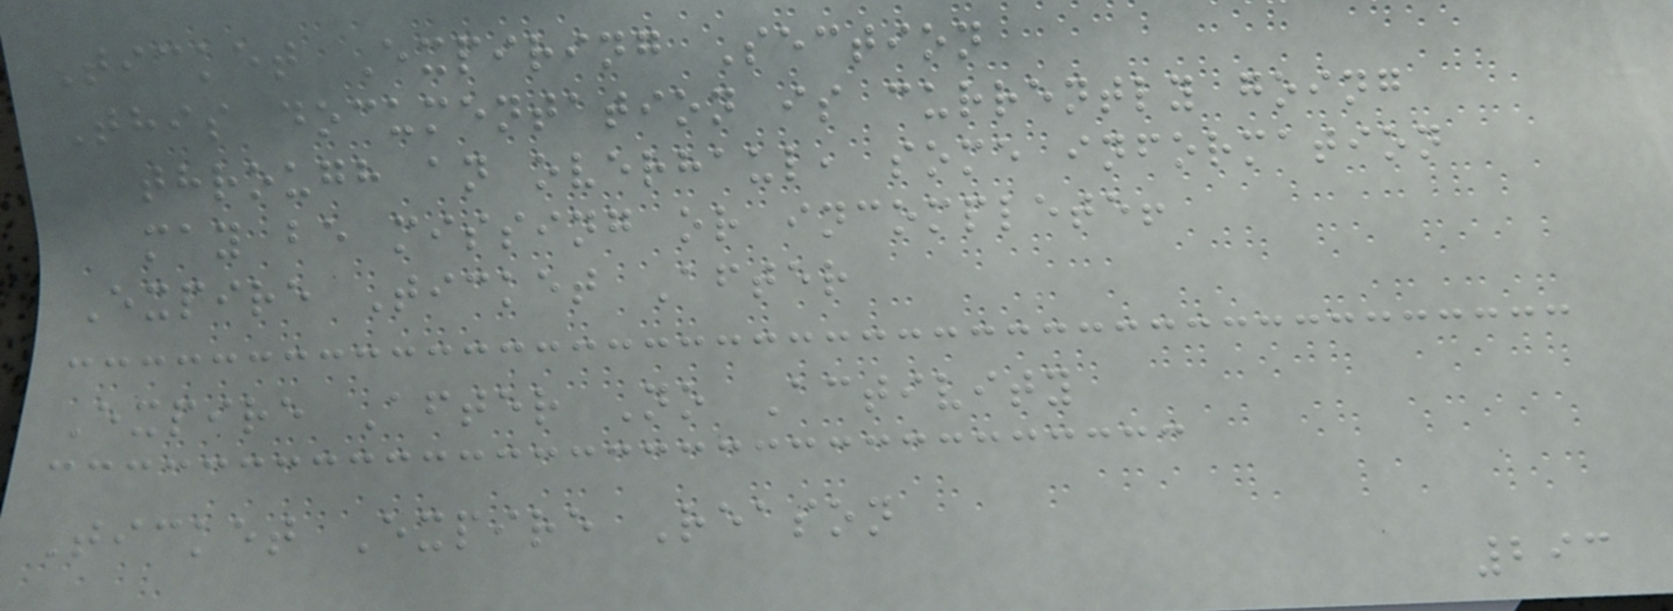Ticket Expiring Section
This documentation is currently going
through an overhaul, some information
may be missing or incomplete!
Expire Ticket After
Expire After No Activity
Ticket Expire Reason
293
